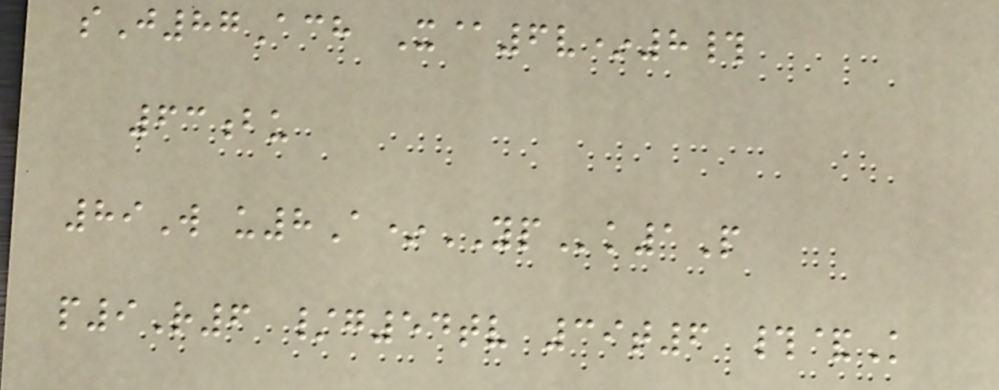sJ87Ach X@6v*8#
63bu
89W u8A*YPk1P
p9R6 /g54tv 39t6 #&K
